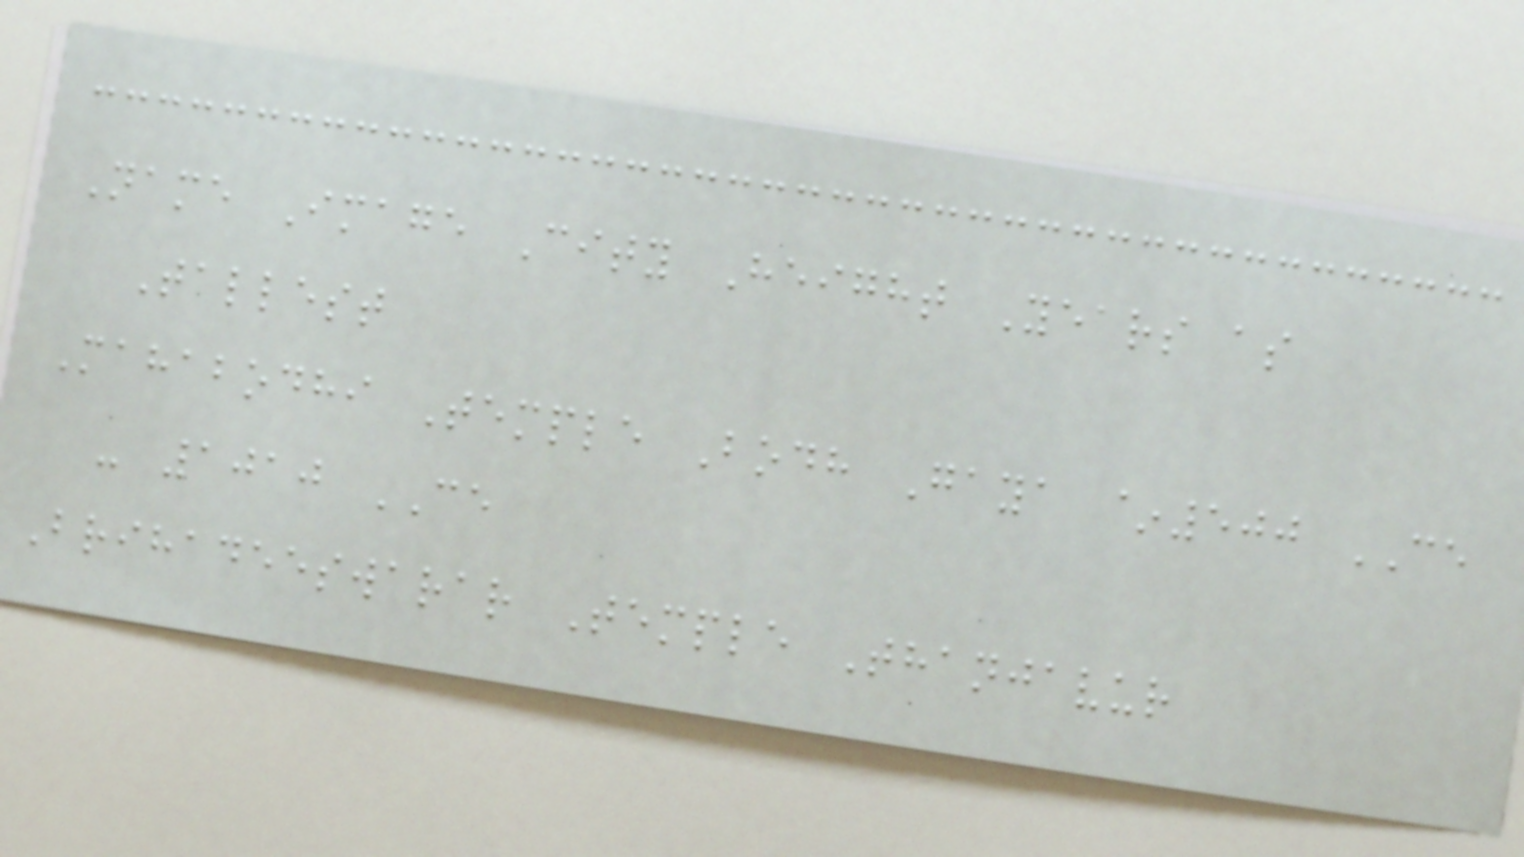Name Image City Height Years as
Tallest
Mahabodhi Temple Bodh Gaya ~500 CE
- 1010 CE
Brihadeeswarar Temple Thanjavur
